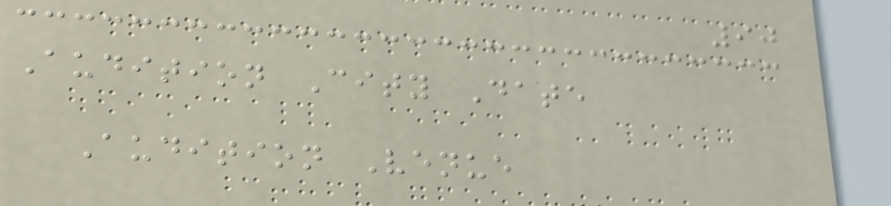90
Audition City Date
Audition Venue
